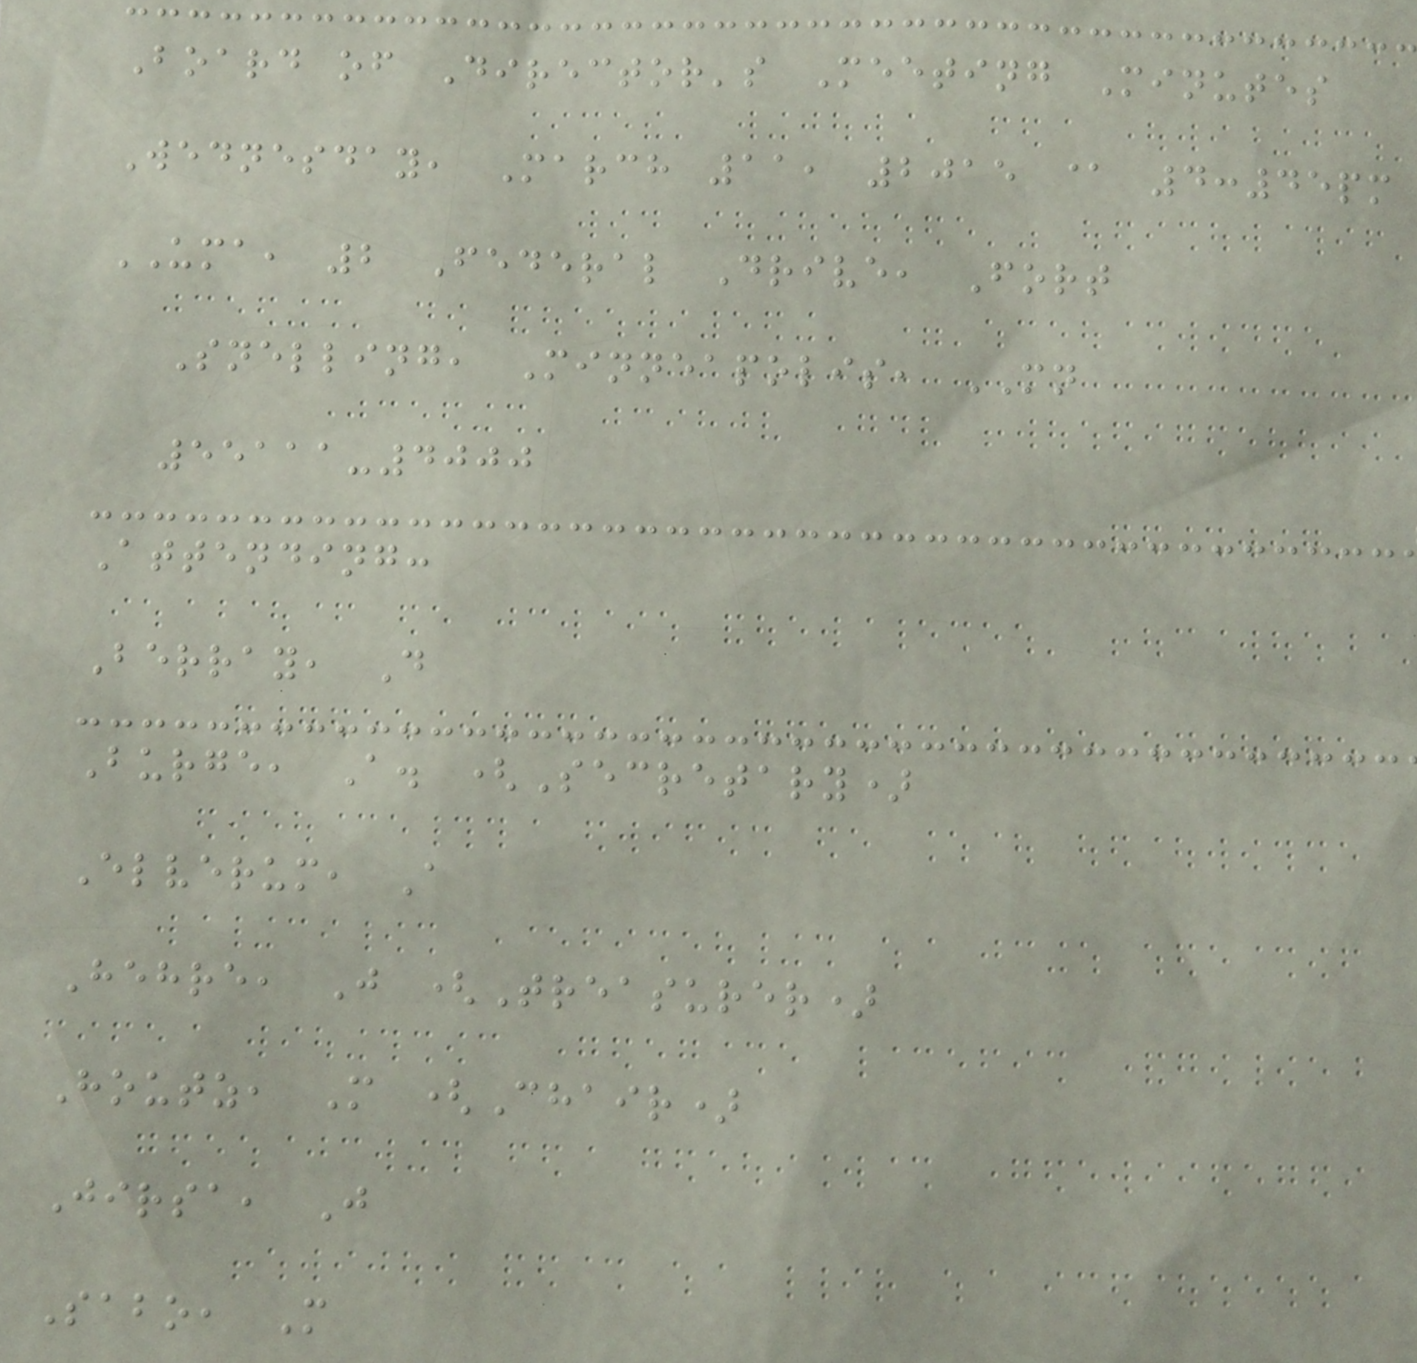Board of Director's Meeting Minutes
Wednesday, March 11, 2015 @ 4:45pm
UMA, 2 Federal Drive, Fort
Snelling, Minneapolis, MN
55111-4000
Attending:
Berray, D
Burge, A. (Secretary)
Elverum, A
Hehre, J (Treasurer)
Houtz, M (Chair)
Jirsa, J
Sabo, M
